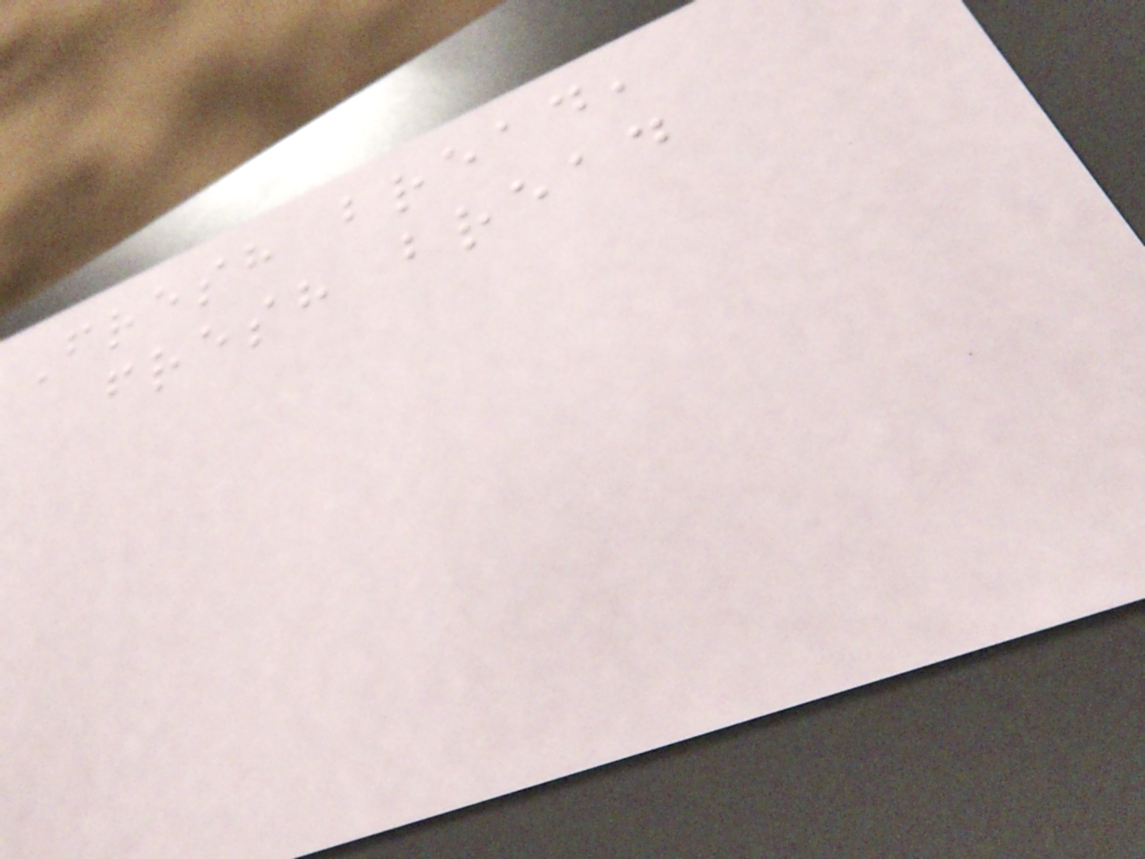Fresh bread,
fresh bread
